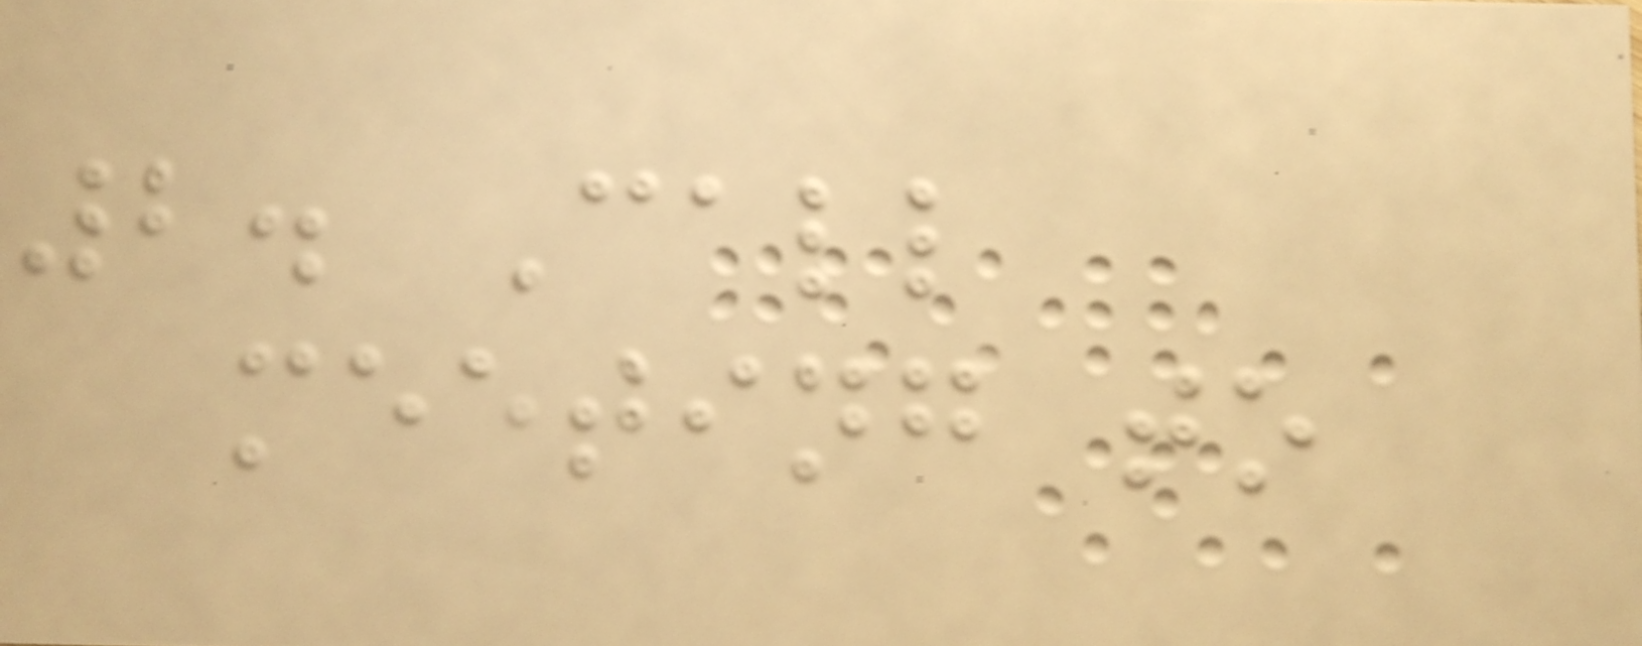2. Call
meeting to
